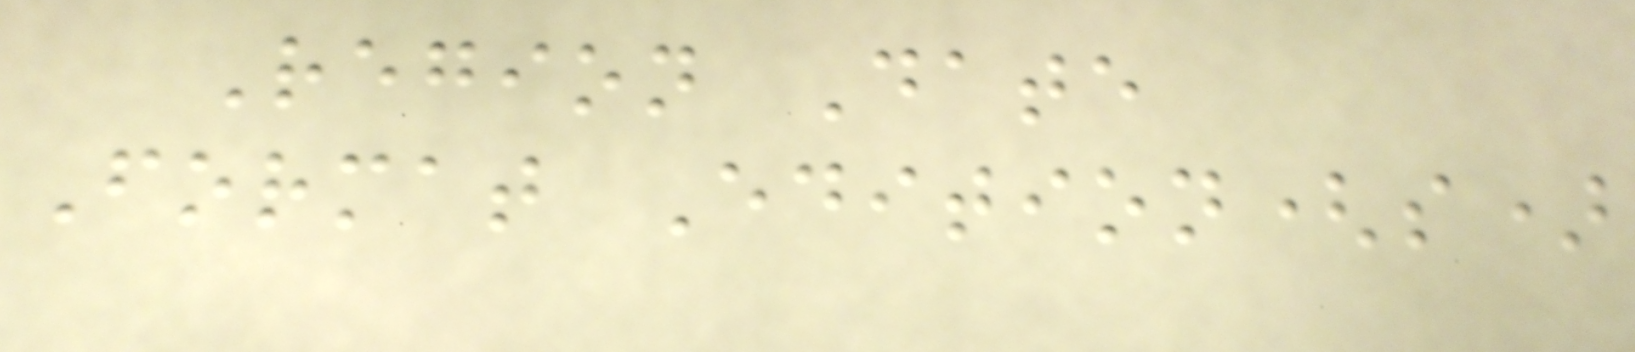Region Date
Format Edition(s)
